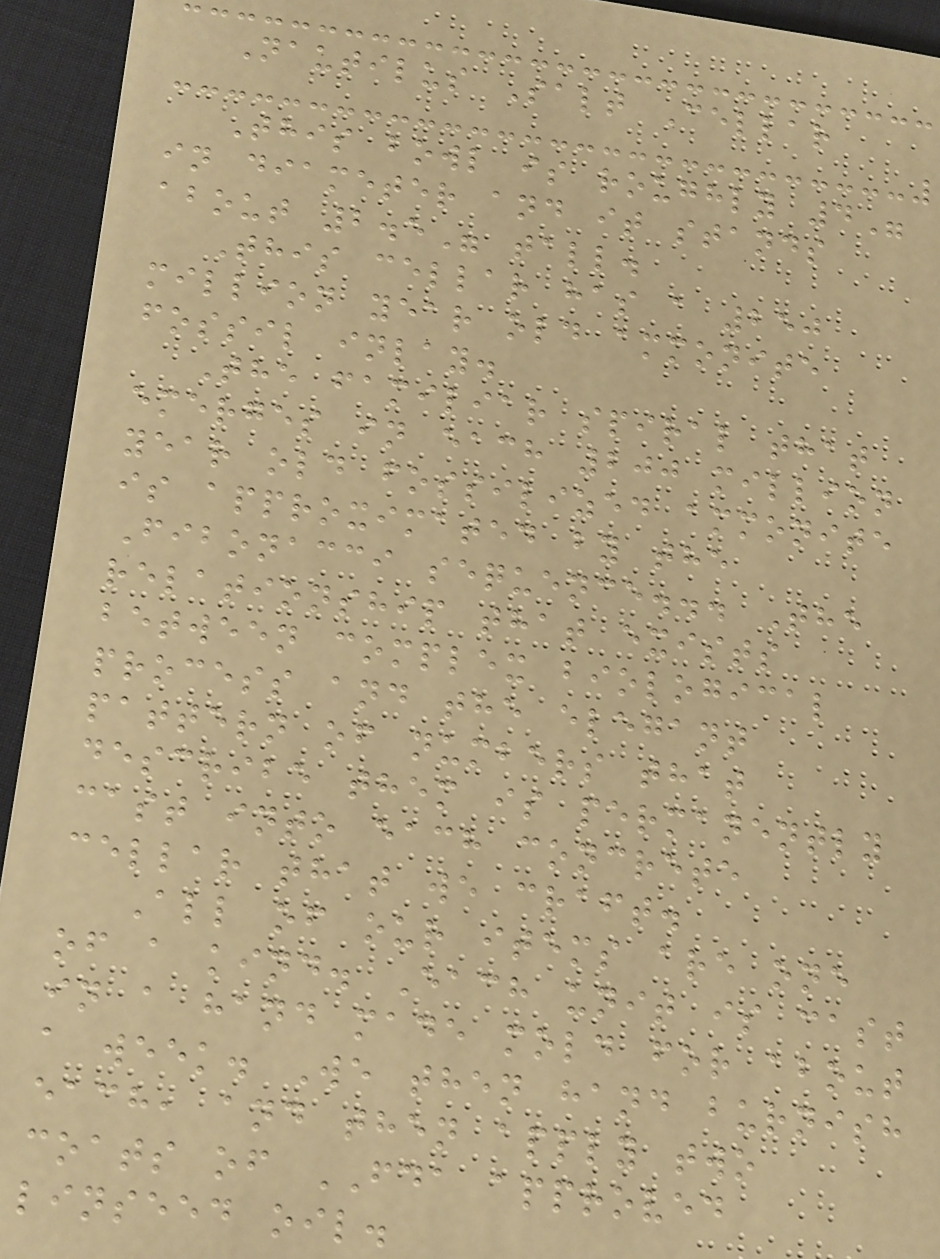Nautilus Salt Cellar
This bowl is roughly 4"
in diameter and it stands
about 2.5" tall.
This cellar has a 250
million year old ammonite
fossil inlay.
The familiar spiral that
emerges in each 200 million
year old fossilized ammonite
is approximated by the
Fibonacci sequence... The
relationship that exists
between complex biological
process and the elegant
pattern of numbers that
describe them is permanently
cast into each concrete
cellar that we craft.
All of our items are one
of a kind. Each unit is cast
in a hand made mold for about
a week. We then hand burnish
each, and then apply two
coats of FDA approved
linseed oil.
